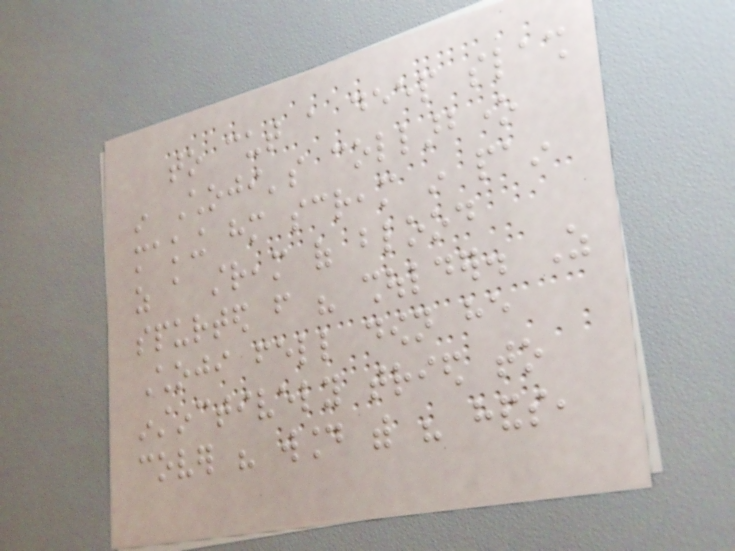to cut a deep slash
in Choji's collarbone
making him scream in pain
as a stream of blood
spurted from his shoulder. As
Choji fell down he
instinctively tried to
cover his wound with his hands,
